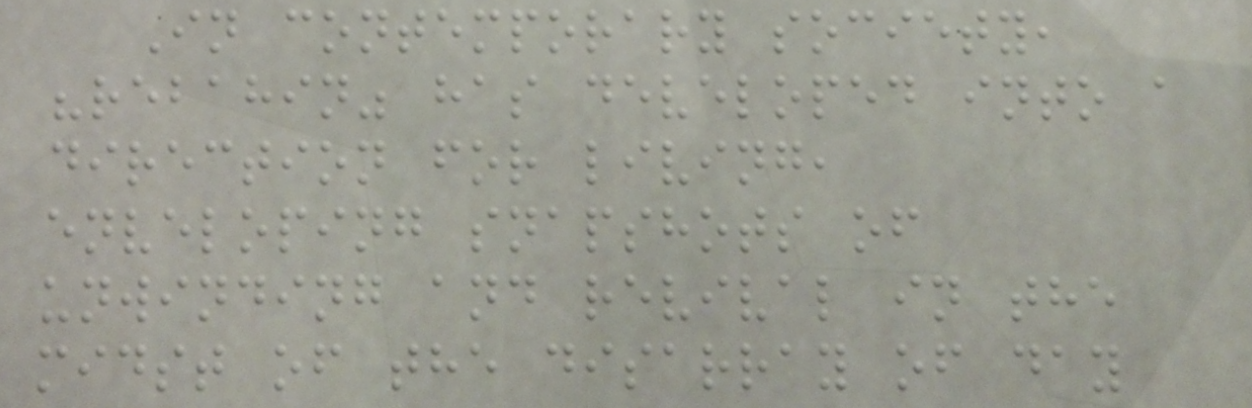In contemporary society,
"rebahin" has developed into a
direction for living,
enveloping snapshots of
unwinding and revival in the
midst of the disarray of day
